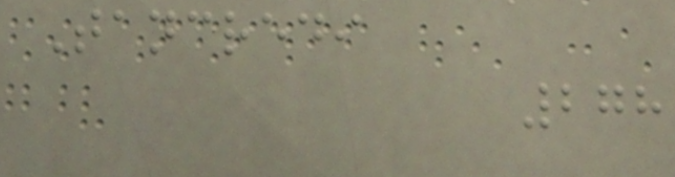Tancredi
278
